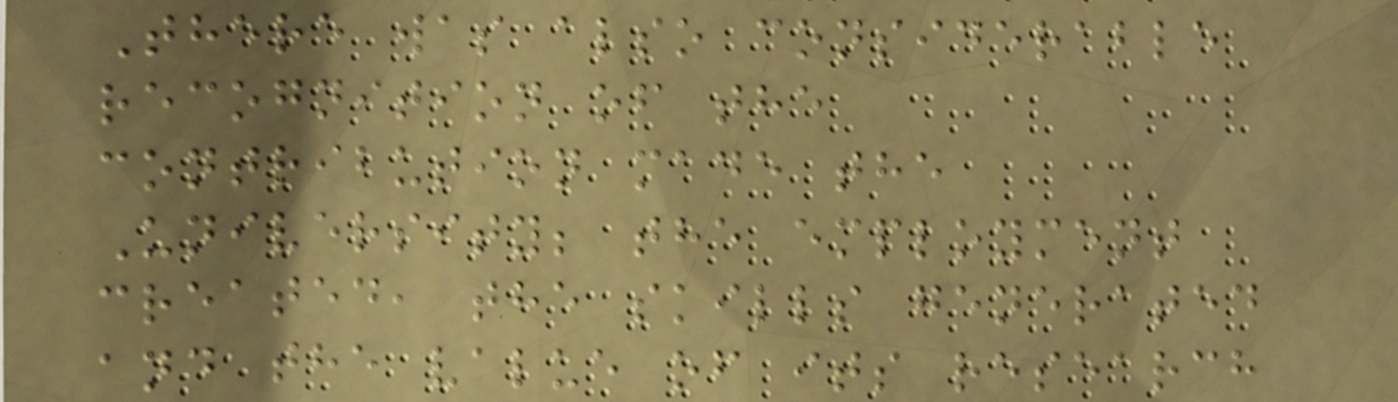There was also considerable
recognition of the
contribution made the
University; the employment
created, the skills generated
and the value of its research
